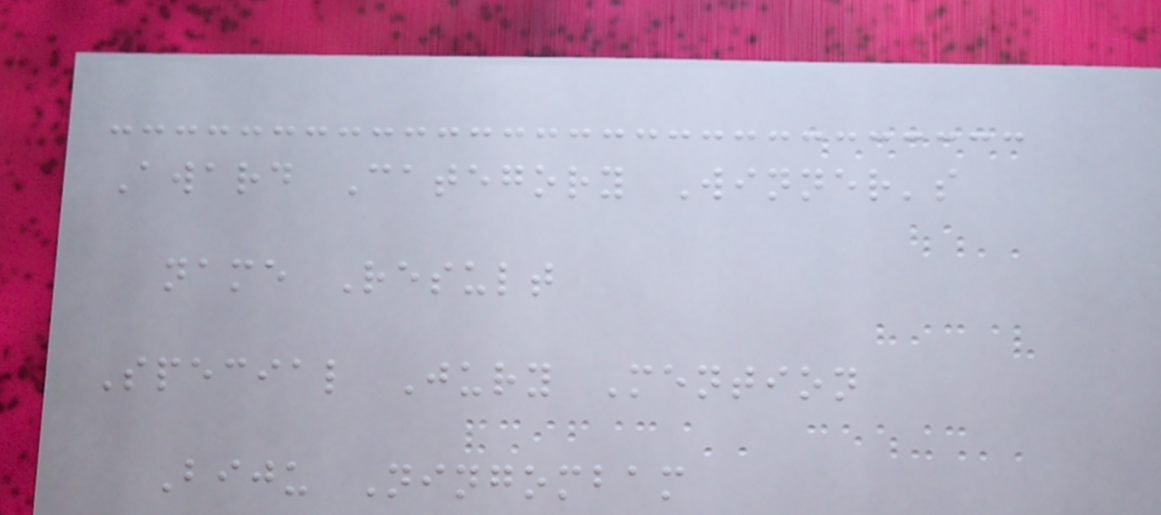Award Category Winner's
name Result
Special Jury Mention
Biju Ningombam
